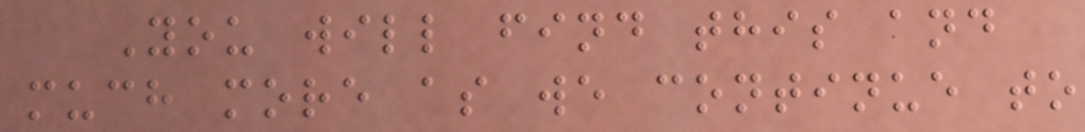You will find this and
much more as we continue to
